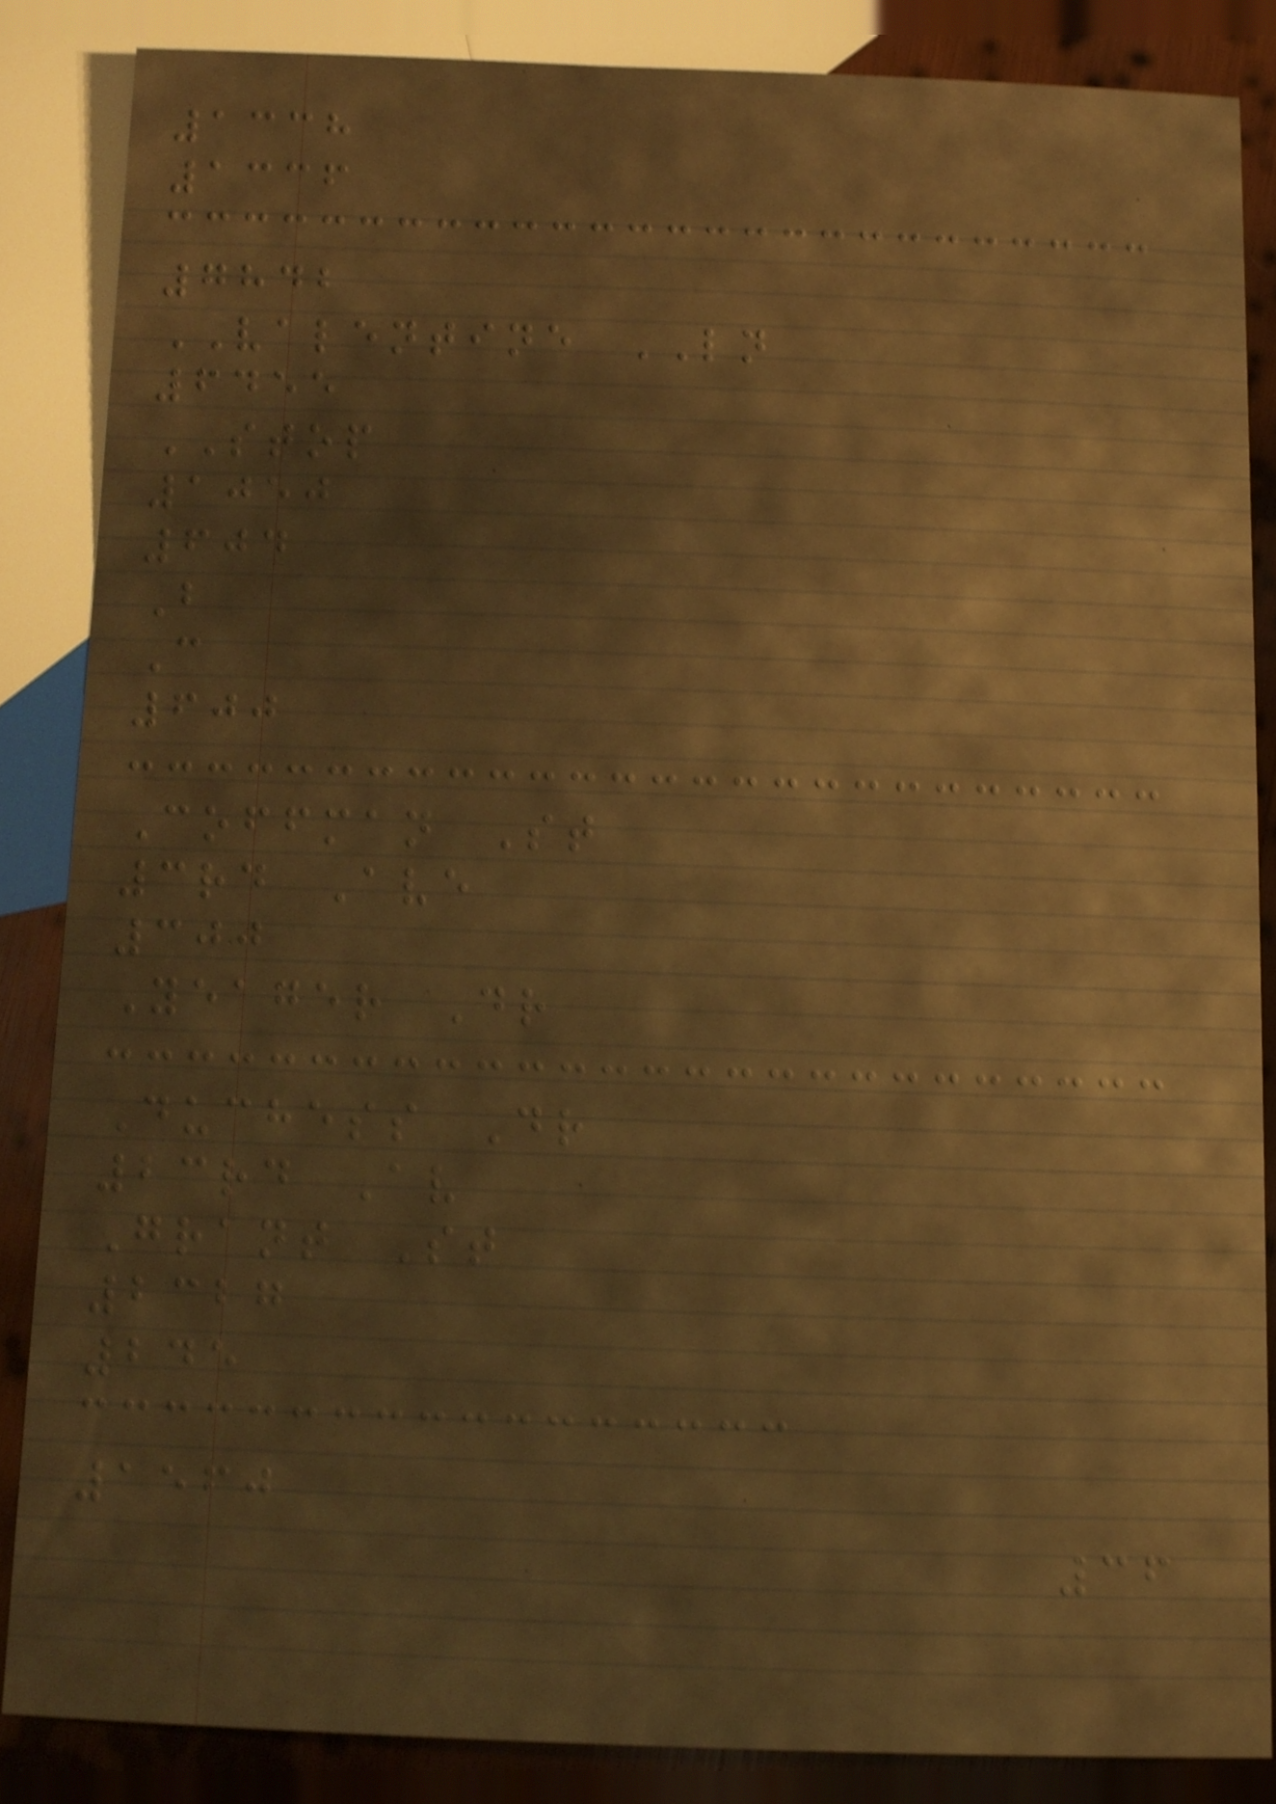1338
1336
7842
VALENTINE LN
6455
STOP
1050
604
B
C
600
Coffman St
3rd Ave
300
Yeager Dr
Duchess Dr
23rd Av
Grant St
2327
245
1560
36
